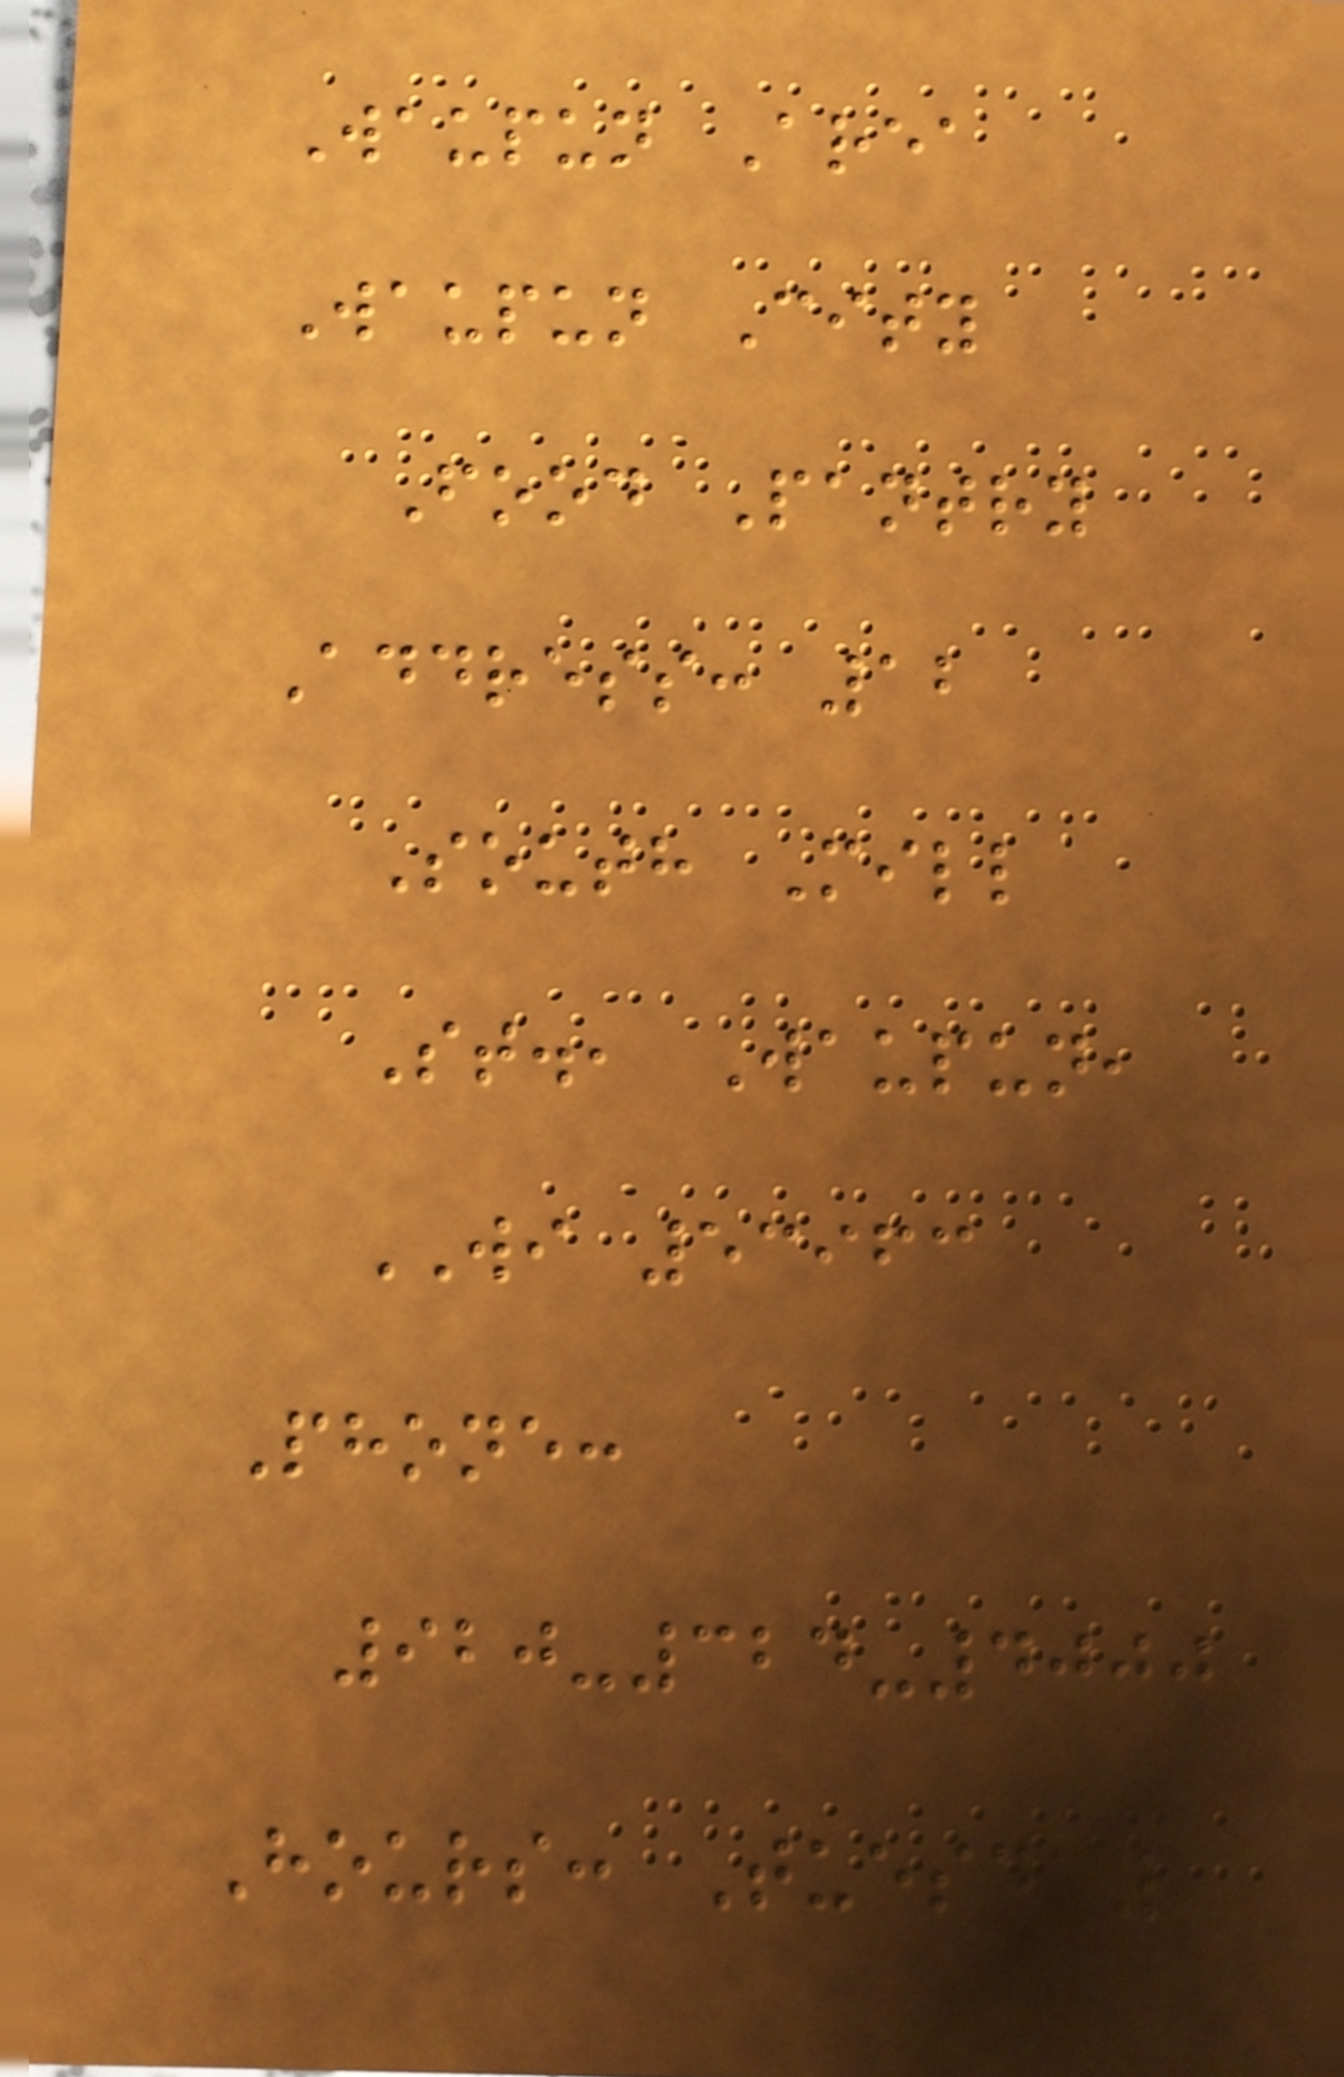Waupun Area
Waupun City
Food Pantry
Address: 12
South Mill
St., Waupun,
WI 53963
Phone:
920-324-4000
Hours: Tuesday
